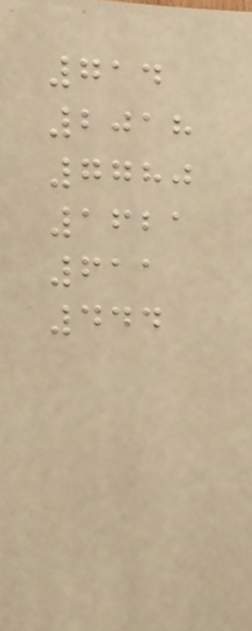714
2018
7780
1621
611
444
